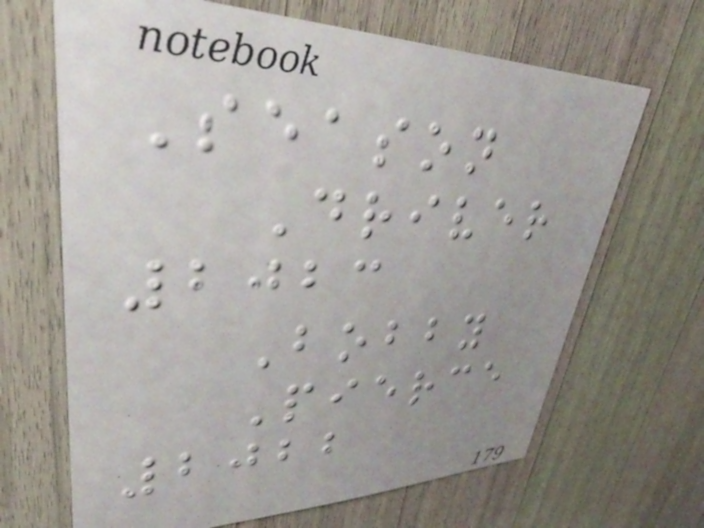Season
Driver
2023
Bobby
Pierce
2022
